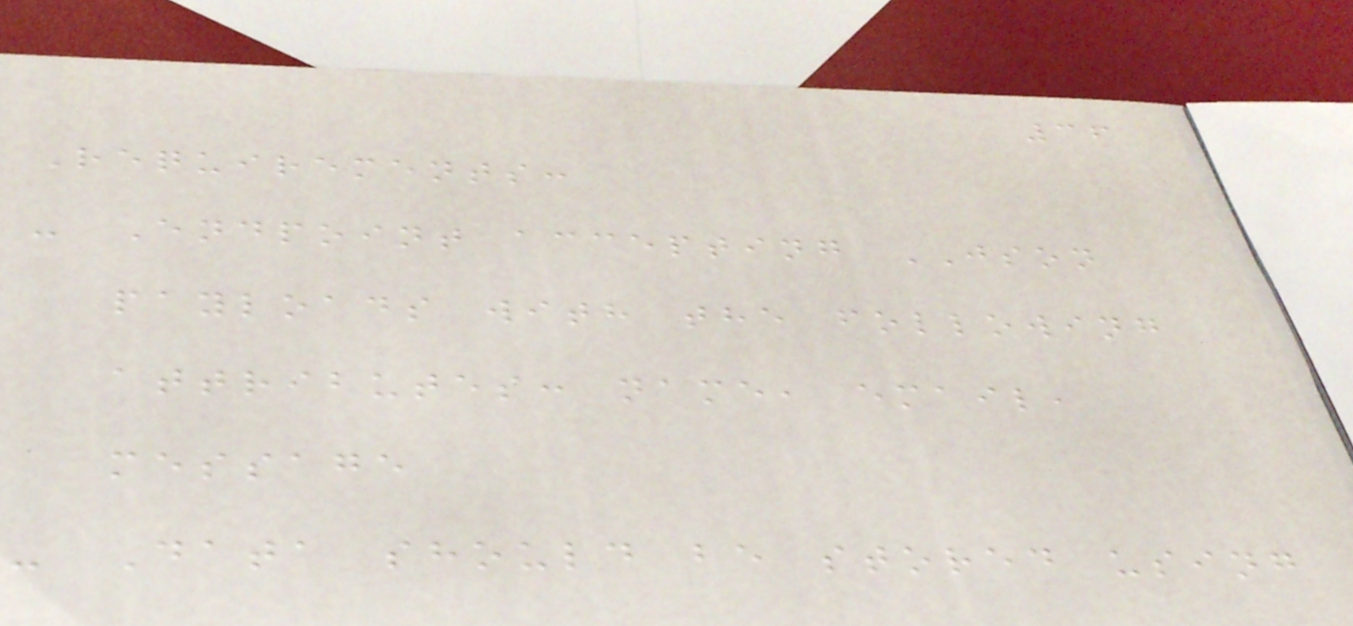36
Requirements:
- Endpoint accepting JSON
payloads with the following
attributes: name, email,
message
- Data should be stored using
